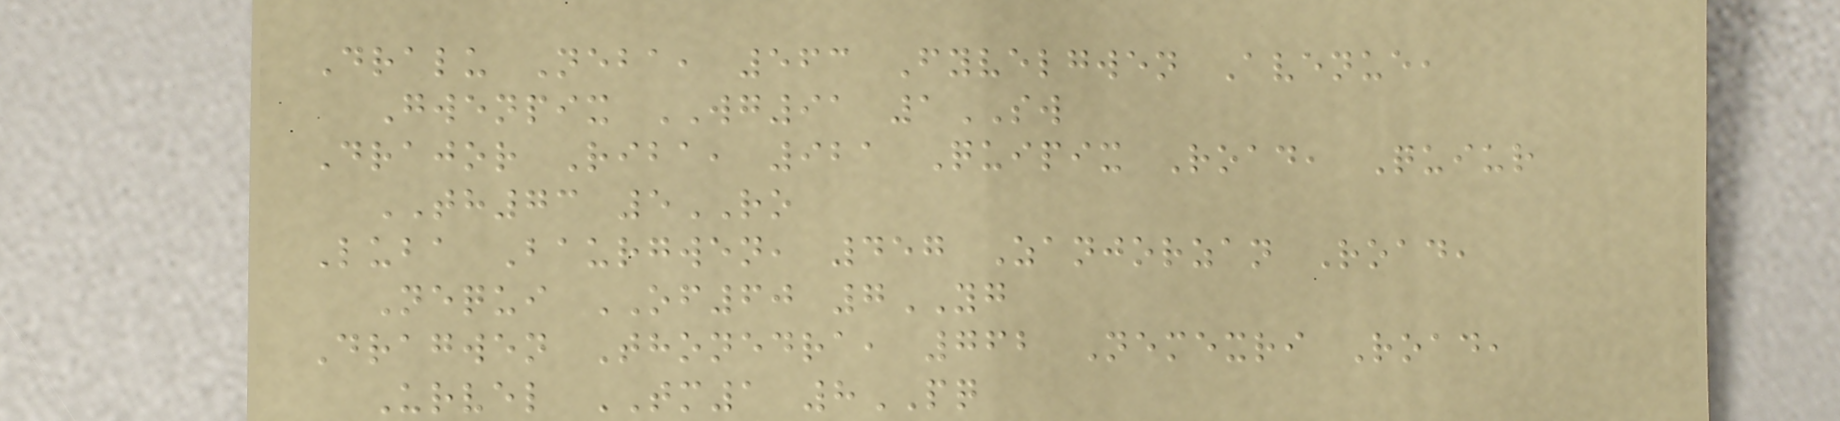Dralu Neba, 563 Fyvelgwen Avenue,
Gwenpix WG91 1SW
Drajor Riba, 921 Quipix Road, Quiur
TH73 5RO
Luba Baurgwen, 457 Zanjorzan Road,
Nequi OF60 7YG
Dragwen Thonedra, 762 Nemexri Road,
Urvel TM1 8PQ
